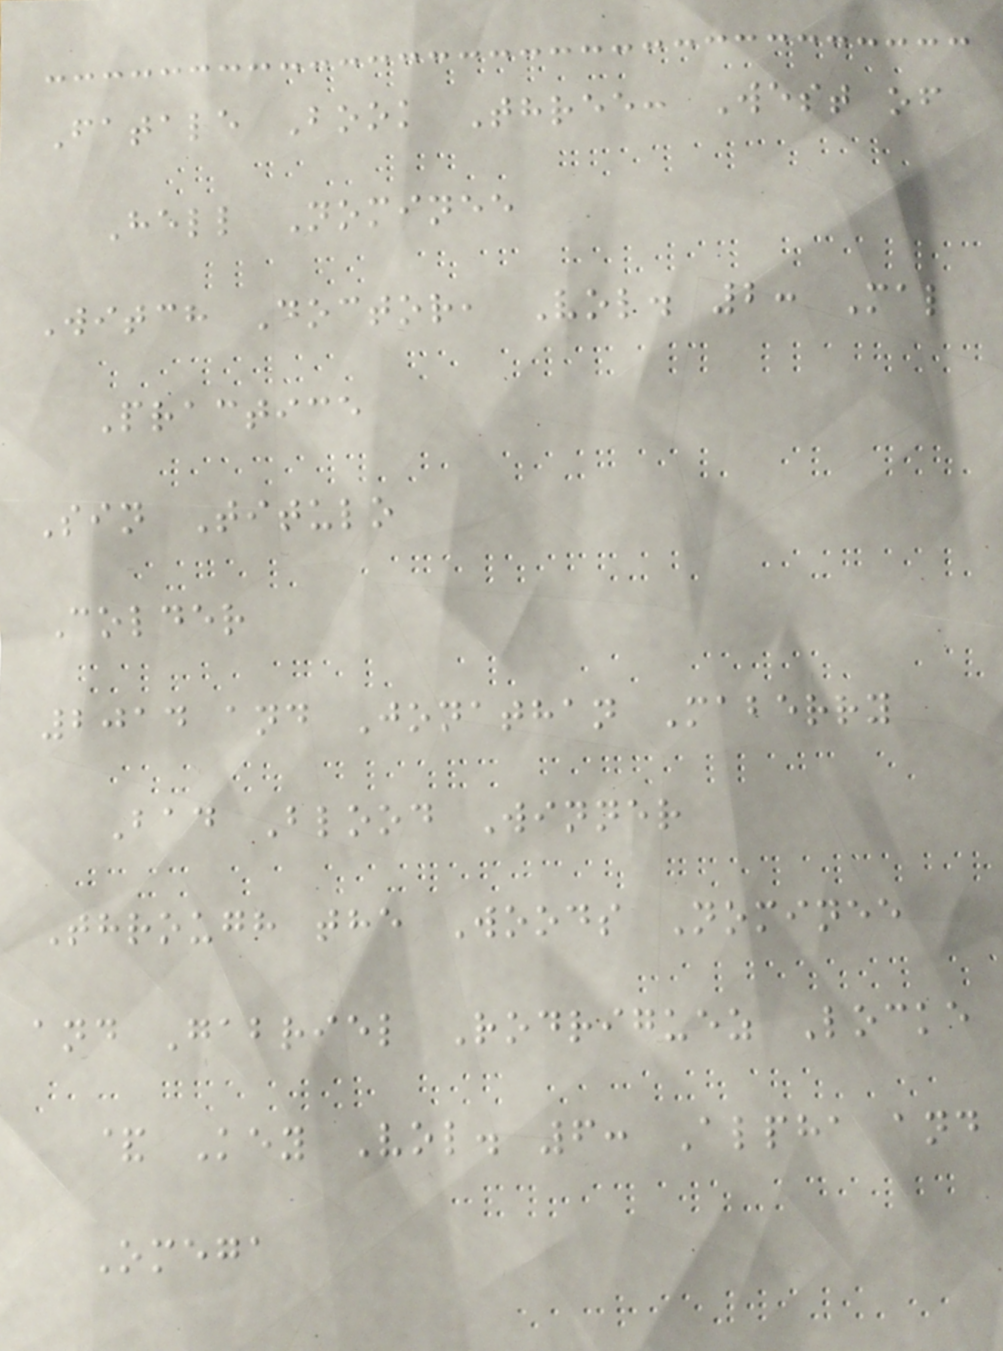Fatale Book Three: West of
Hell Nominee
Witch Doctor, Vol. 2: Mal
Practice
Sin Titulo
Colder
2014 and Jonathan Maberry
Bad Blood Winner
Through the Woods Nominee
and Gabriel Rodriguez Locke
& Key Vol. 6: Alpha and
Omega
